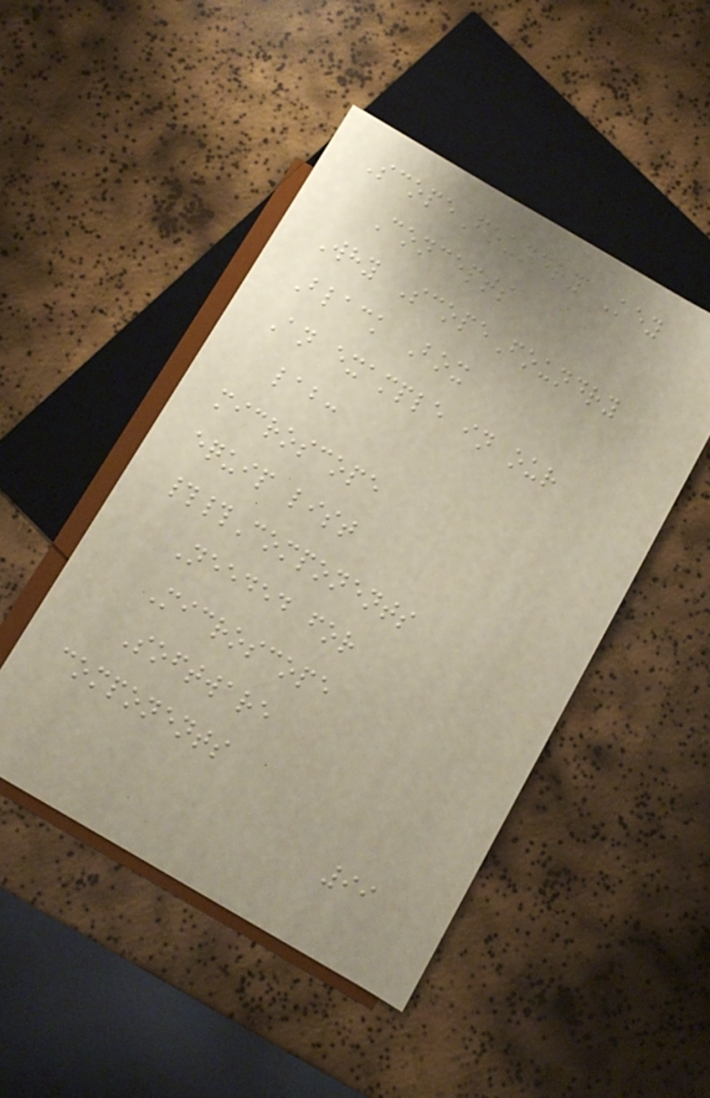ScopeFoundry Key
Concepts
Why ScopeFoundry
Black Box
An example in our
lab:
microscope
equip list
##Components
Needed for
Microscope
Software
components
99
